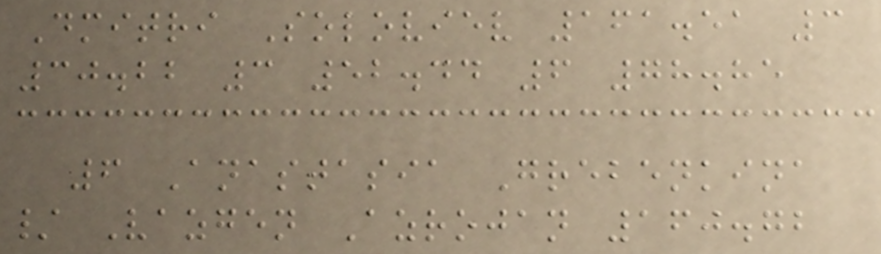Dmitri Soloviev 161.51 3
30.22 3 52.44 6 78.85
6 Anastasia Grebenkina
/ Vazgen Azrojan 160.72
